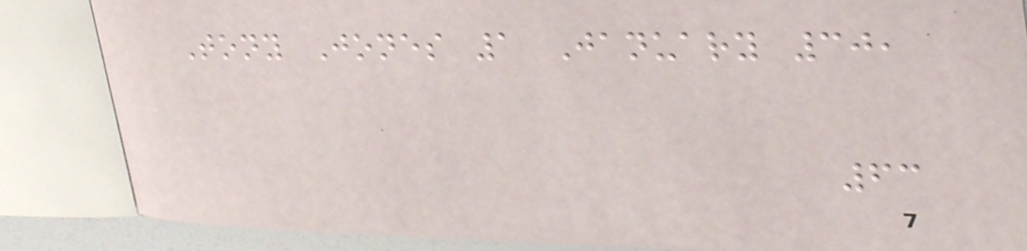Tony Jones 1 January 30,
63
